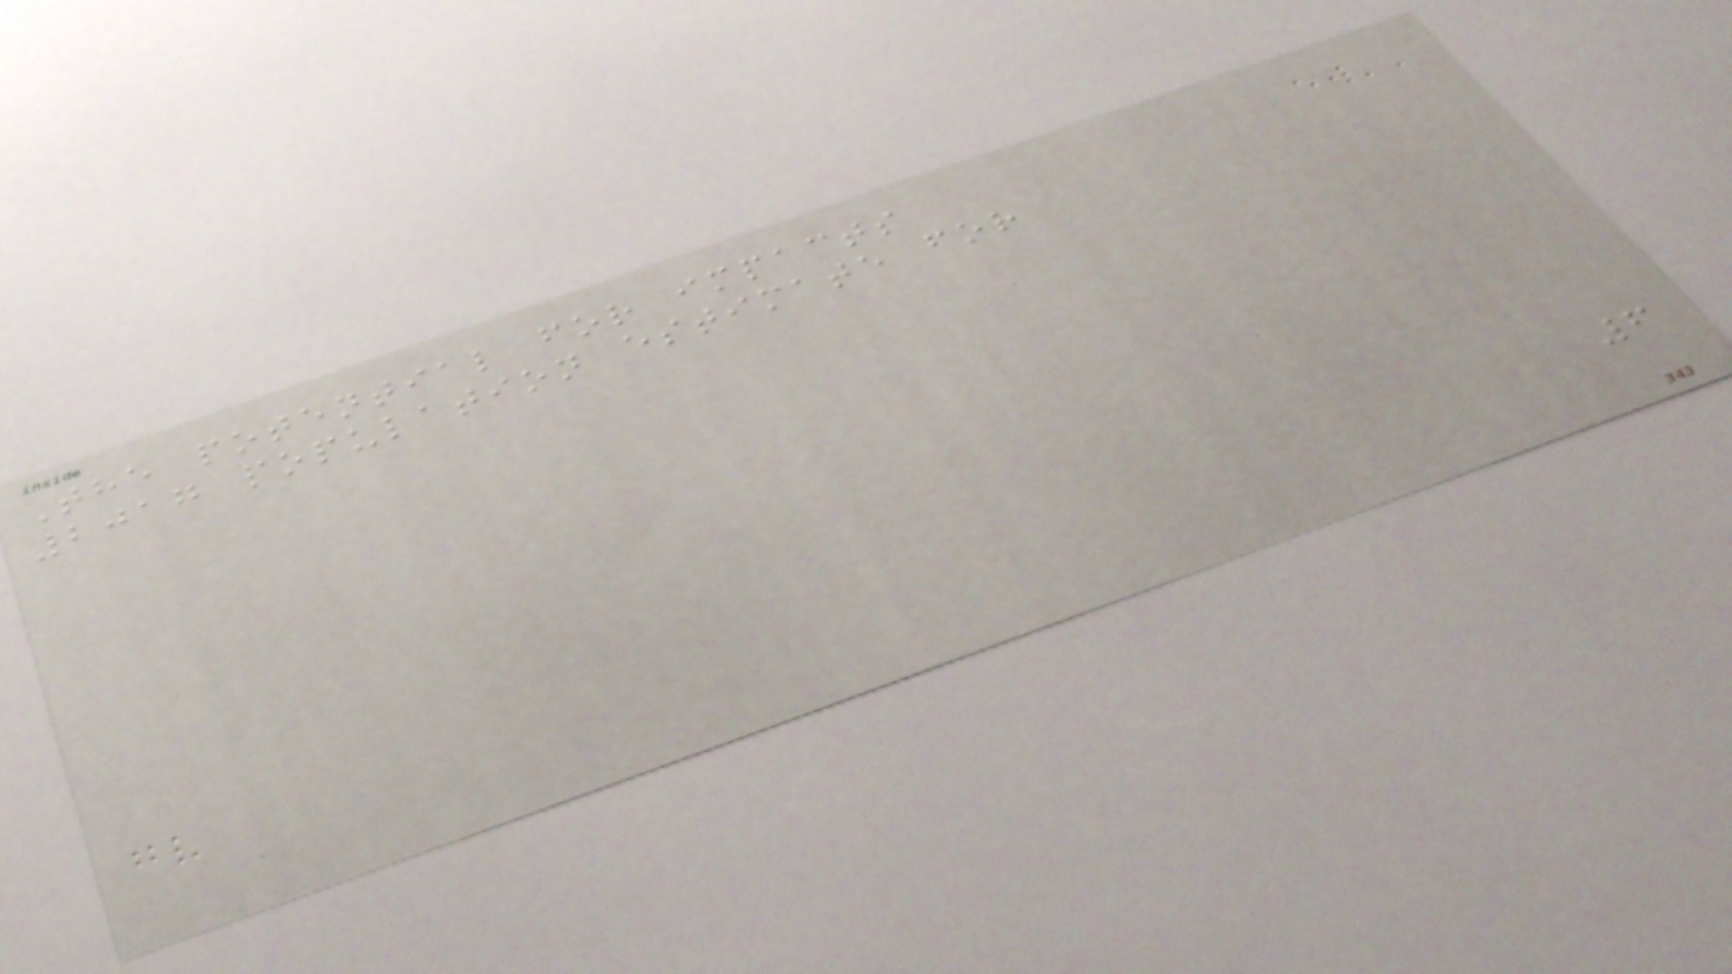The potential for impacts
2017 population estimate for
6
